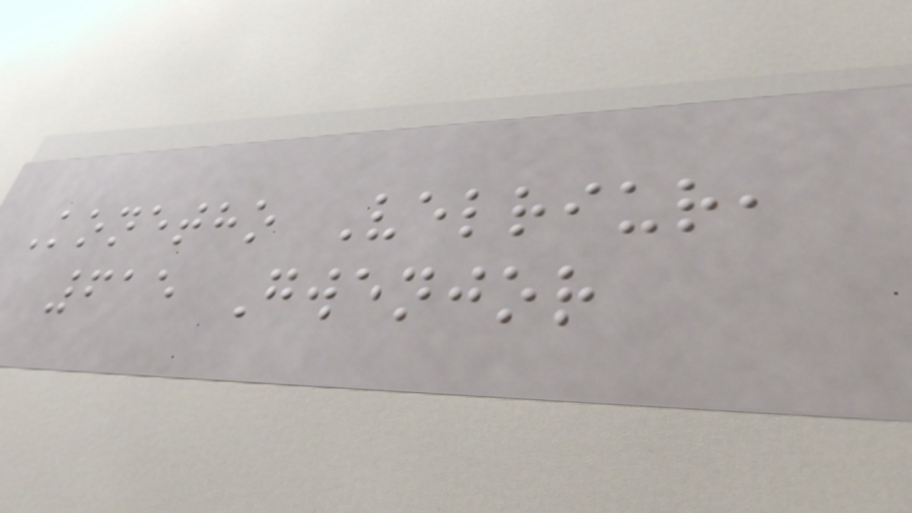Konetho Velriur,
615 Gwenjor
